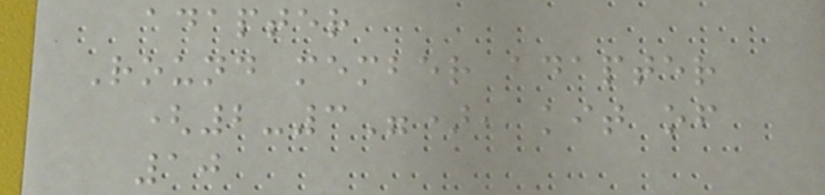adapter
Round member adapter
(2-3"), kit of
10
